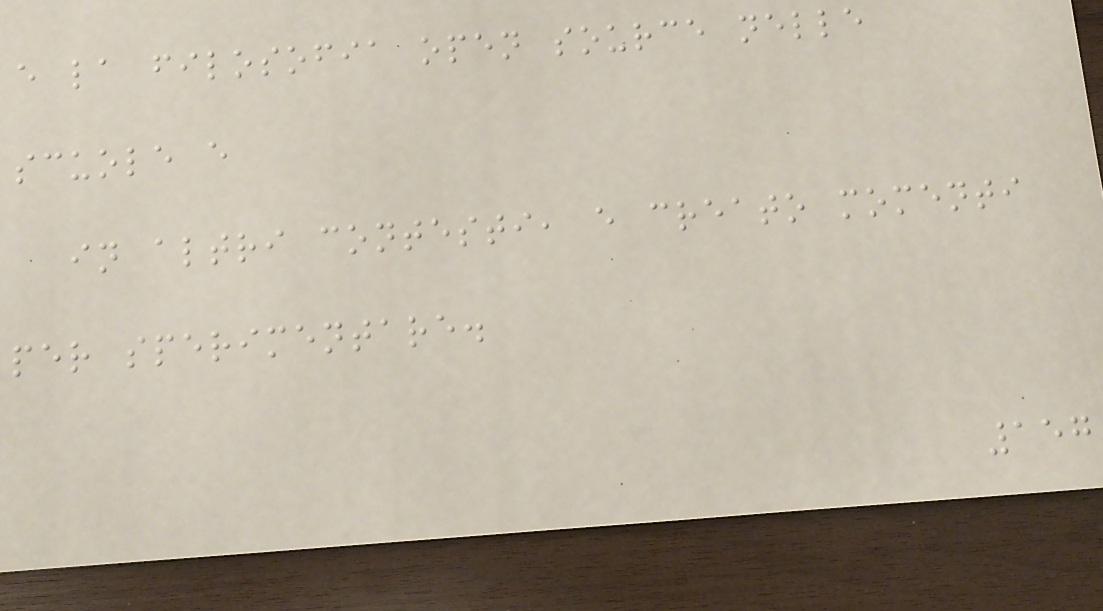e la filosofia open source nelle
scuole e
in altri contesti, e creato momenti
per sperimentare.
157
